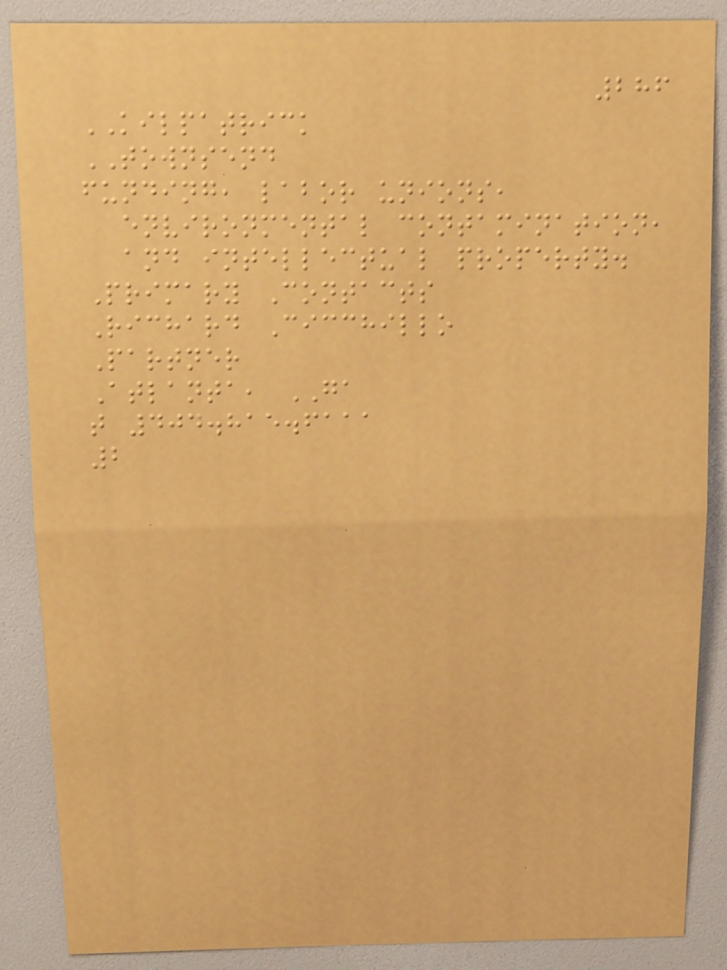286
KILPATRICK
TOWNSEND
funding, labor unions,
environmental contamination,
and intellectual property.
Primary Contacts
Richard Cicchillo
Partner
Atlanta, GA
t 404.815.6111
2
